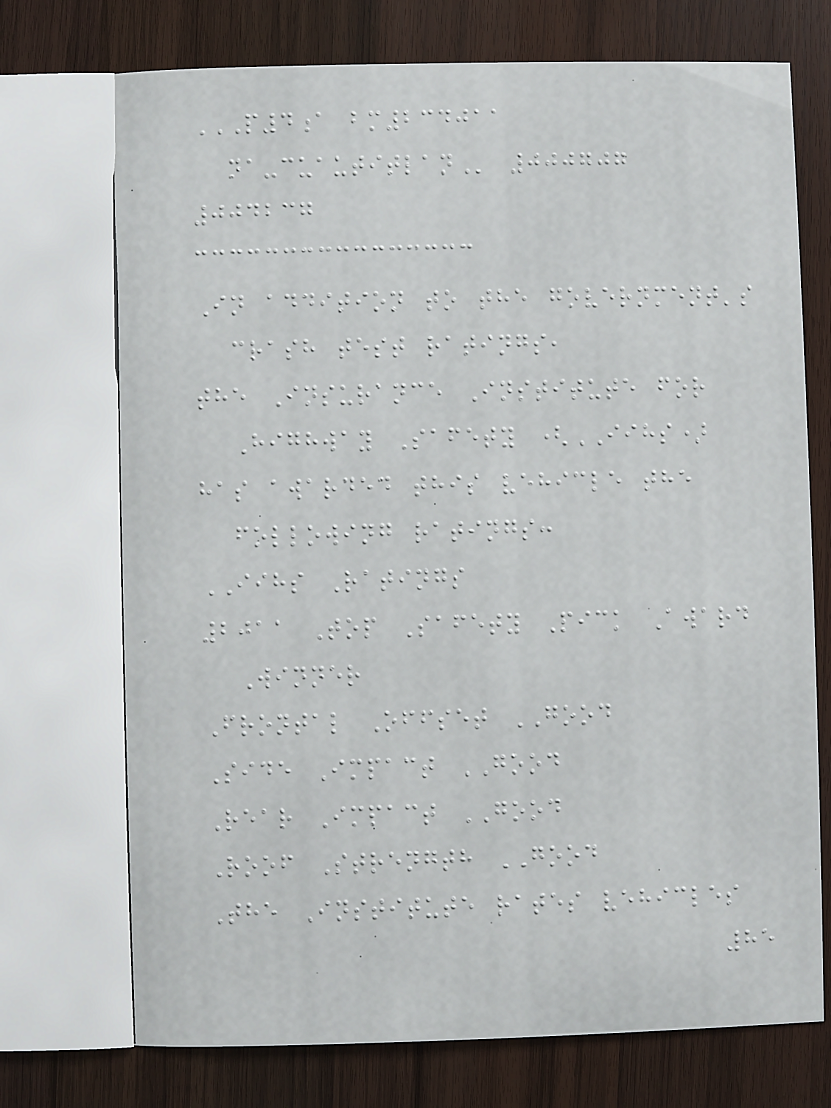P4A BM234011
NA-CUAUTITLAN 000707
004237
In addition to the government's
crash test ratings,
the Insurance Institute for
Highway Safety (IIHS)
has awarded this vehicle the
following ratings:
IIHS Ratings
2011 Top Safety Pick Award
Winner
Frontal Offset GOOD
Side Impact GOOD
Rear Impact GOOD
Roof Strength GOOD
The Institute rates vehicles
85
